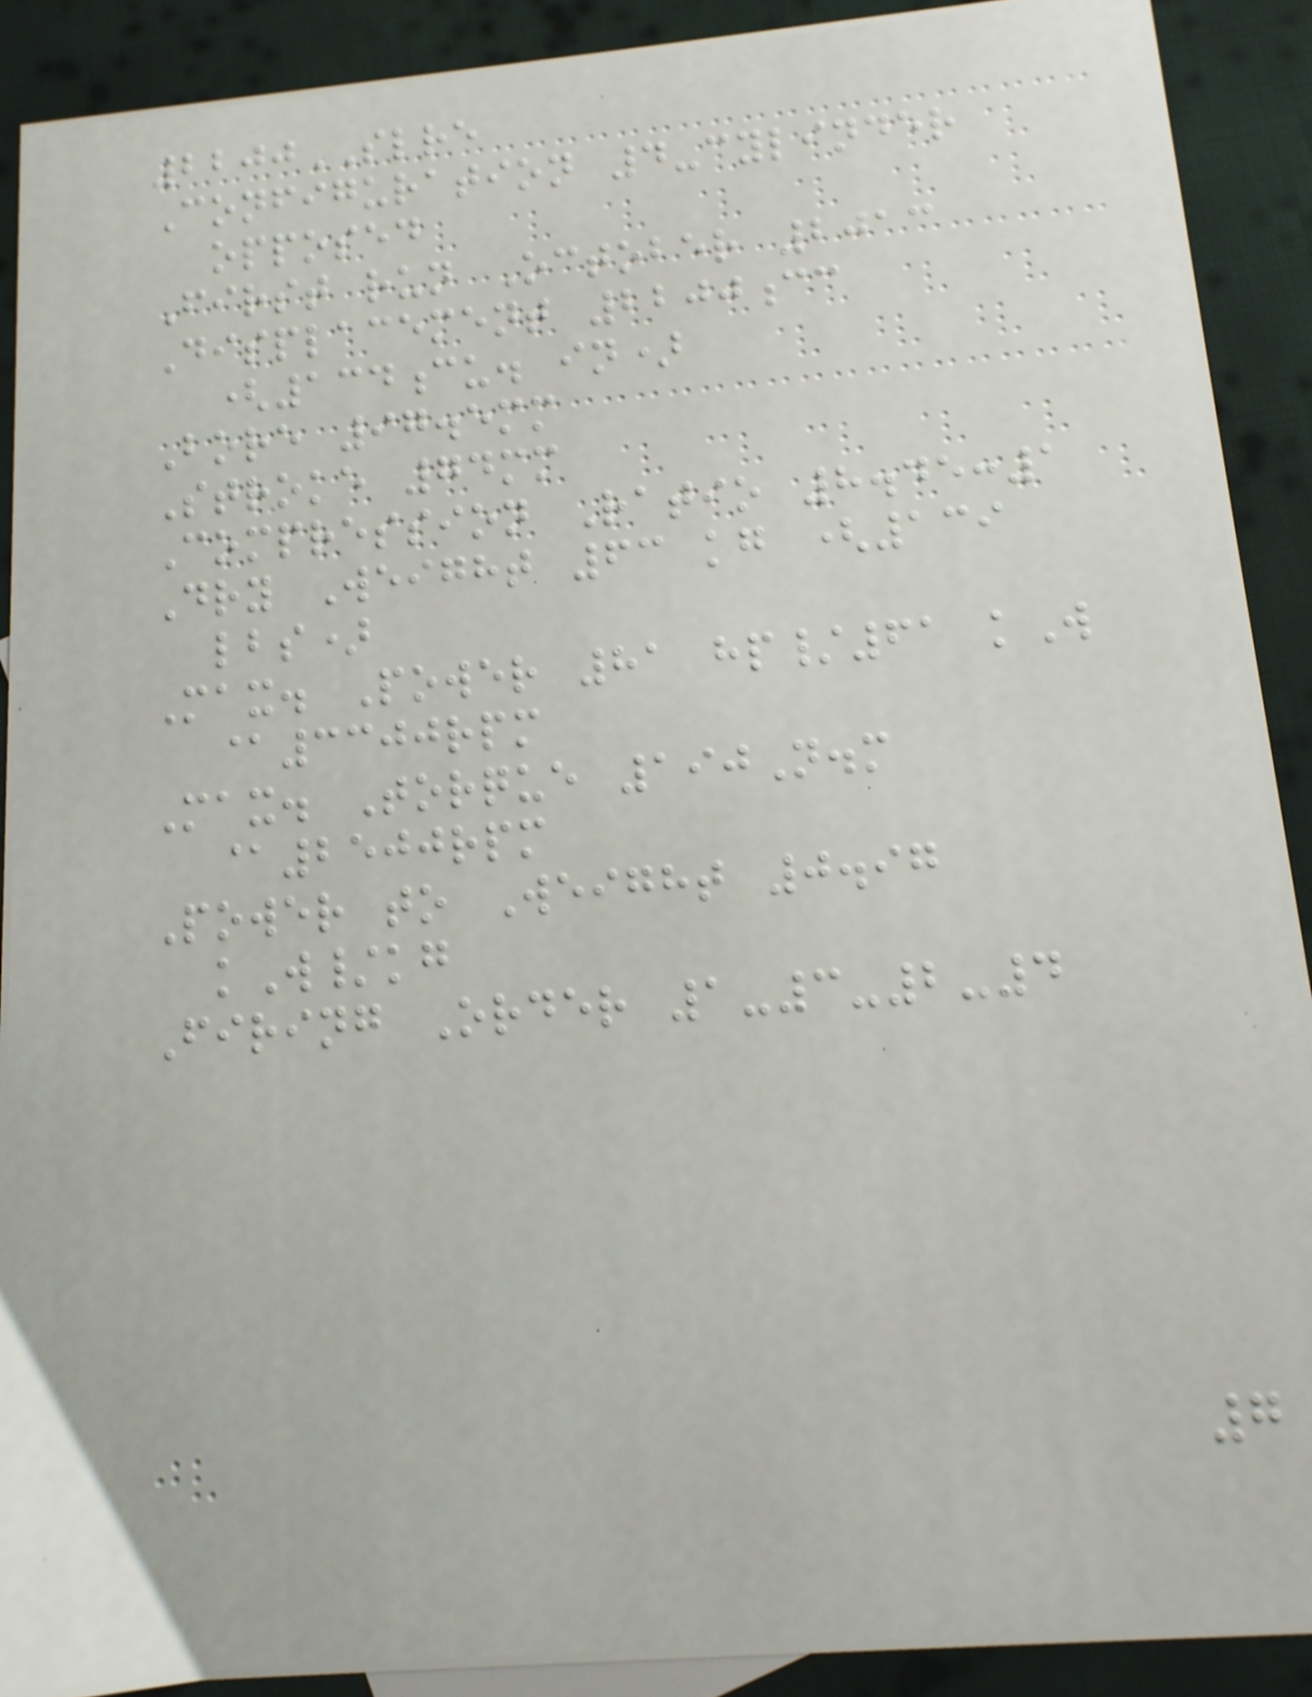2200SLRE
Configuration 4-cylinder
opposed
First run October 2013
Displacement 2200cc
(134cu. in)
Bore 97.5mm
Stroke 74mm
Compression Ratio 8.45:1
Dry Weight 63 kg (139
lbs)
Max. Power 81 hp/61 kW
@3300rpm
Max. Torque 190N.m
@2500rpm
Power to Weight 0.97
kW/kg
Firing Order 1-3-2-4
7
